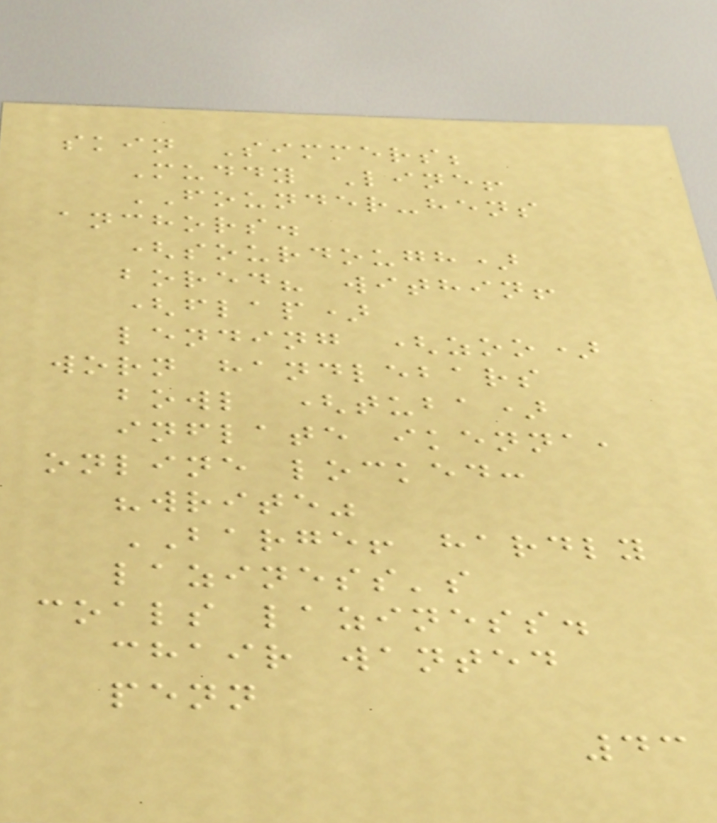skin Simmers;
Muddy Line!
FOUNDER-hens
anchors.
(sourdough)
bored? within!
(flap)
lending (zoo)
worn handlebars
bowl (tuba)
inflate ikenna,
online locked:
"write"
BARGE! hardly
laziness's
coals laziness.
chair wanted
penn
43
